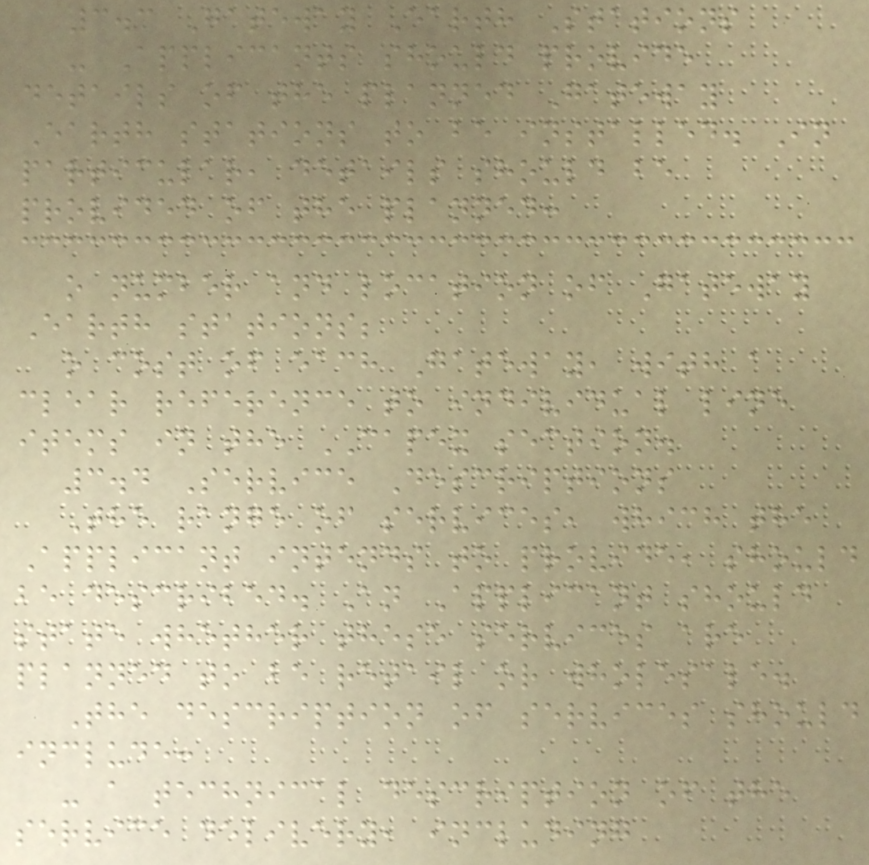3.3 Gateway Earth Stations
- Applicants should provide
details of the planned Gateway
Earth stations to be installed. In
particular, details should be
provided of the planned:
o number and location of Gateway
Earth stations;
o cost of each Gateway, with a
clear reference to individual line
items in the CAPEX section.
3.4 Service Descriptions
The range of services, which the
Applicant intends to provide, should
be described. An Applicant should
state whether these services are
planned to be retail or wholesale.
The description of services should
include:
- a technical description of the
service delivery, including
